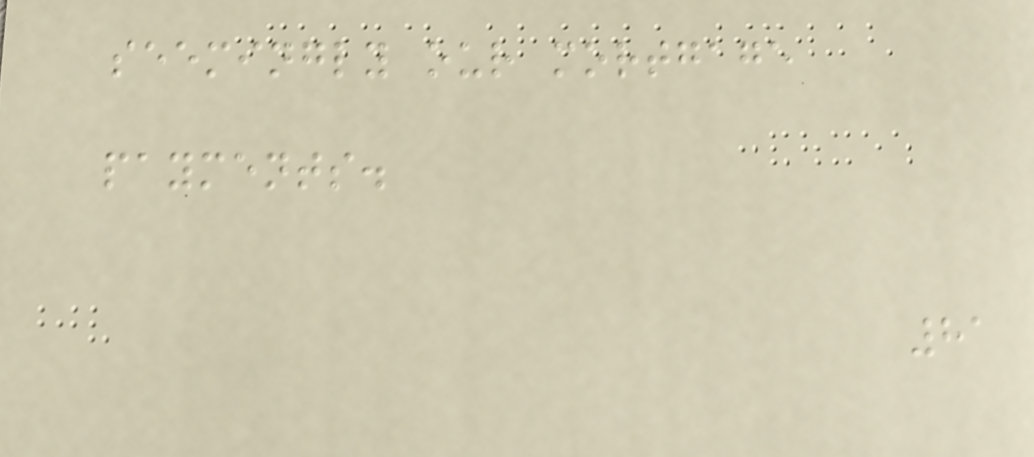seemingly our mortgage
payments.
81
